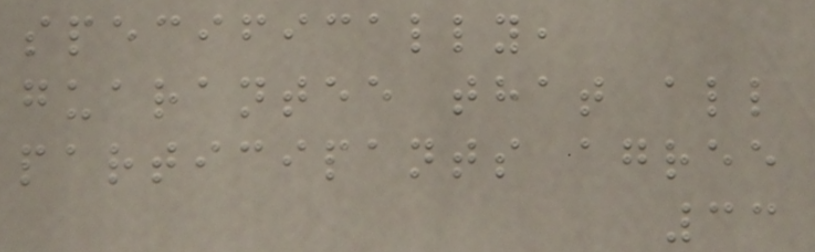specifically,
guarantee that all
participants agree
33
